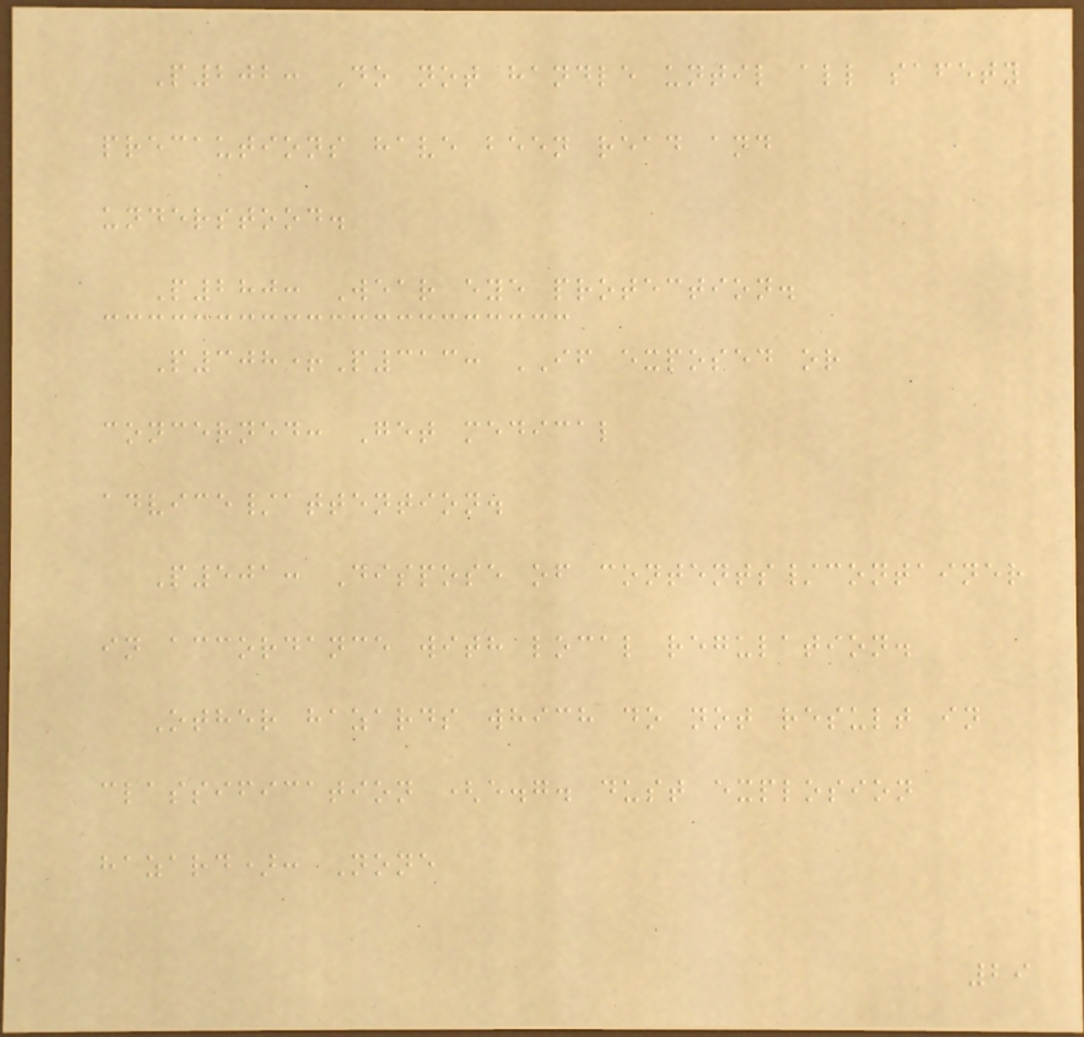P202: Do not handle until all safety
precautions have been read and
understood.
P280: Wear eye protection.
P308+P313: IF exposed or
concerned: Get medical
advice/attention.
P501: Dispose of contents/container
in accordance with local regulation.
Other hazards which do not result in
classification (e.g. dust explosion
hazard): None
29
